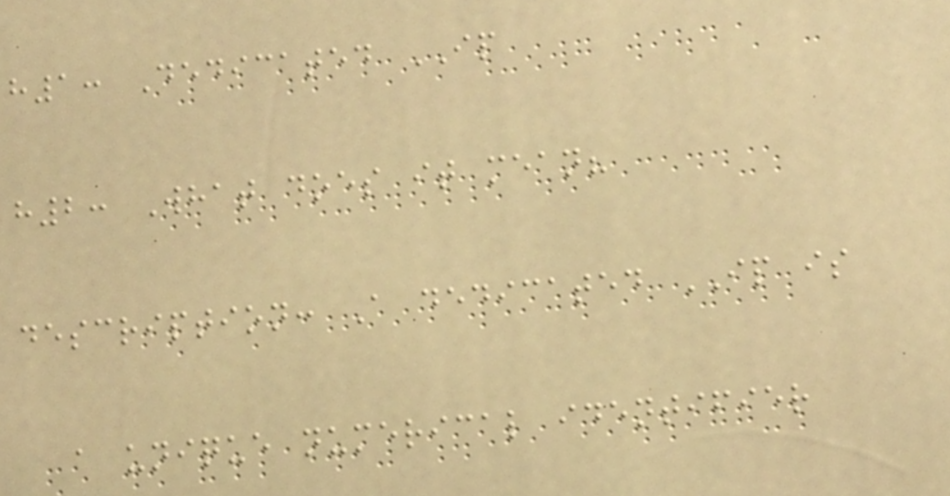h1: Dedicated IP
h2: What does it mean?
description: A dedicated IP is
a unique numerical identifier
